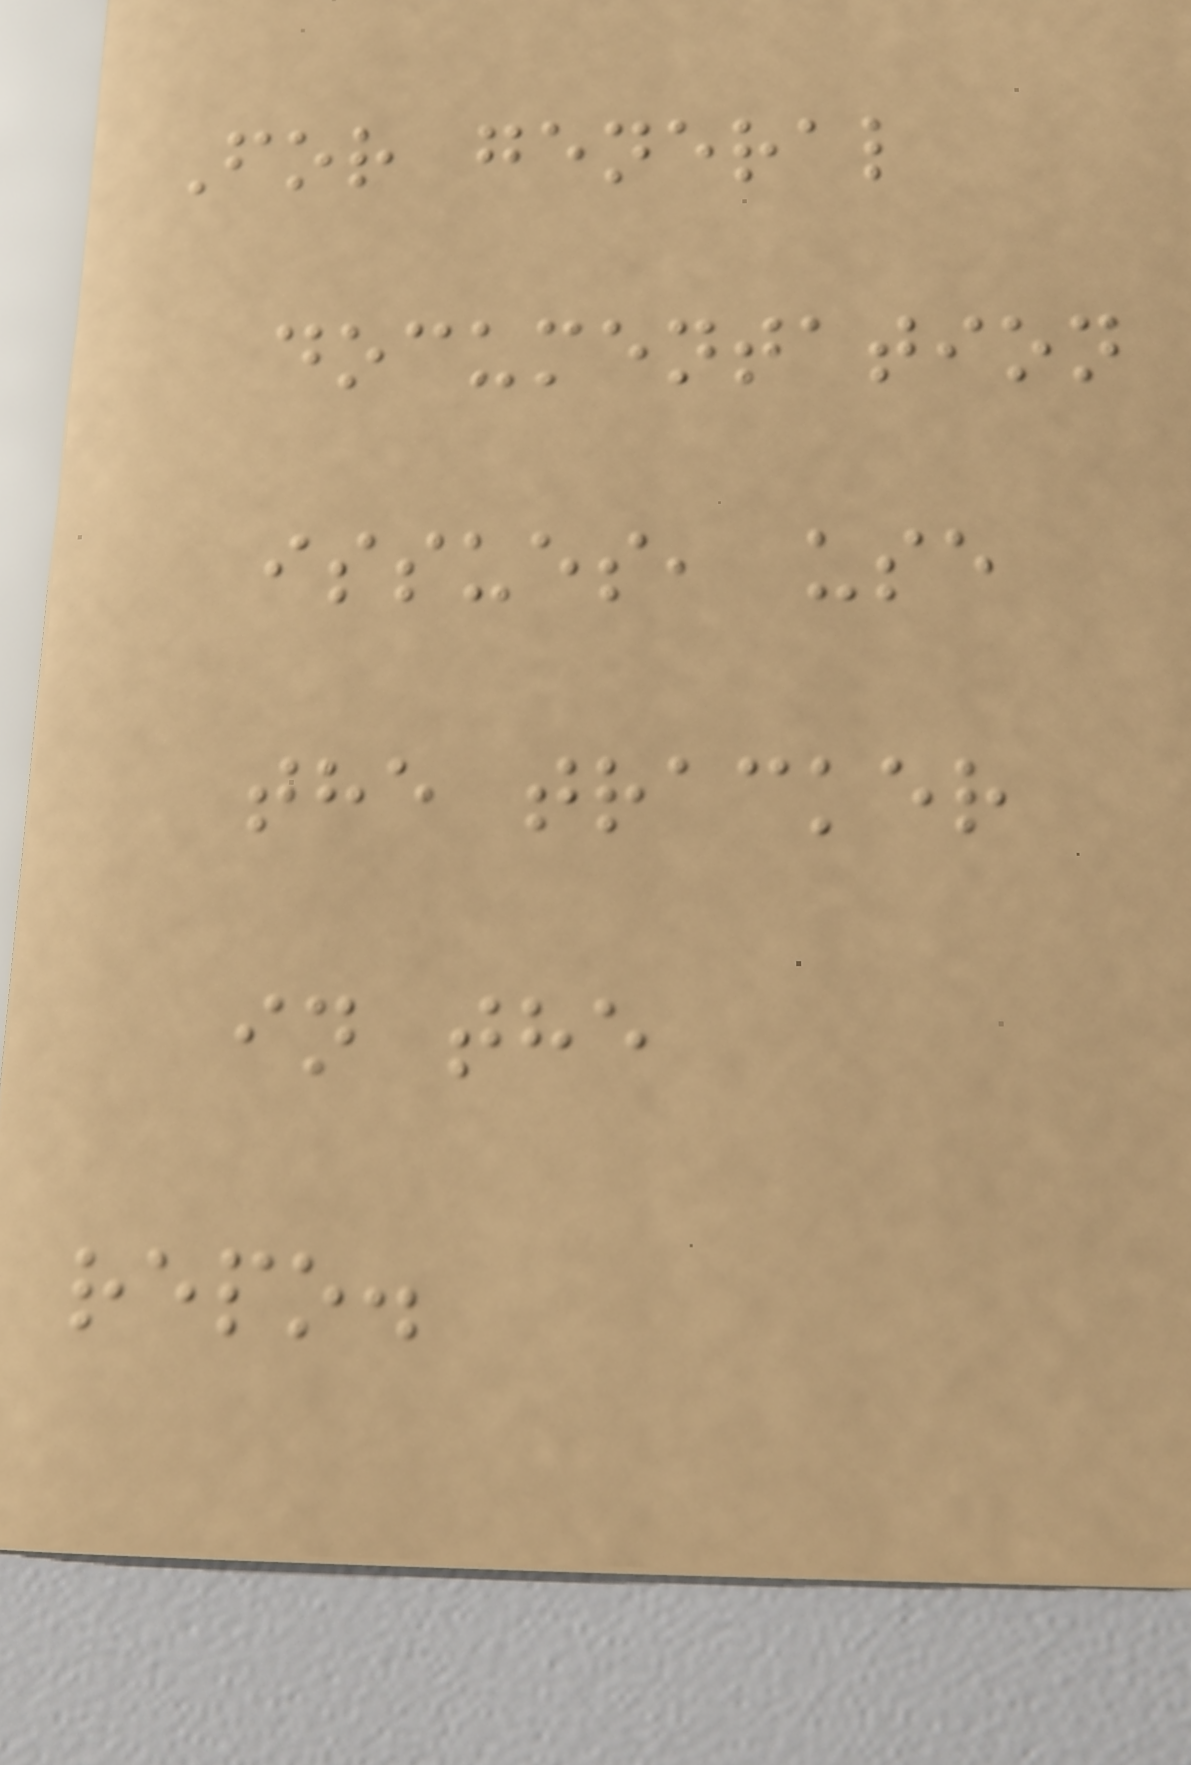For general
documentation
issues, use
the tracker
in the
repo.
